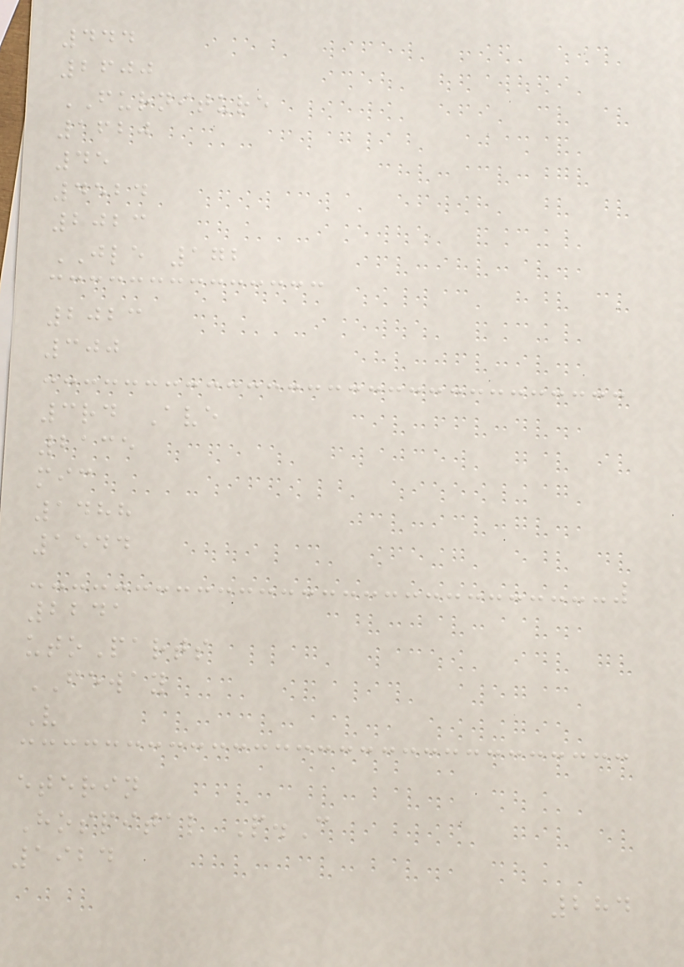444
2600
FURNITURE
1620
45
4524
2023
JLE 172
2023
300
3rd Ave
2135
mic
1488
1544
2241
utoParts
FEWAY
V
eterin
Hospital P.C
1924
284
